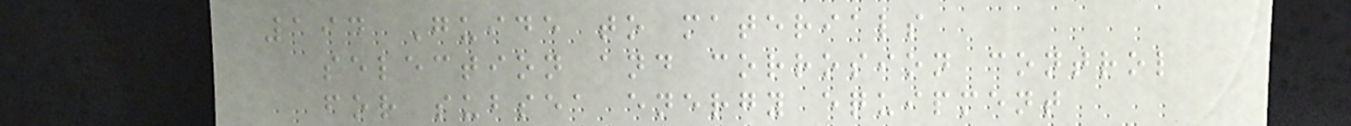194 Guide to materials
selection and corrosion control
for subsea energy equipment
